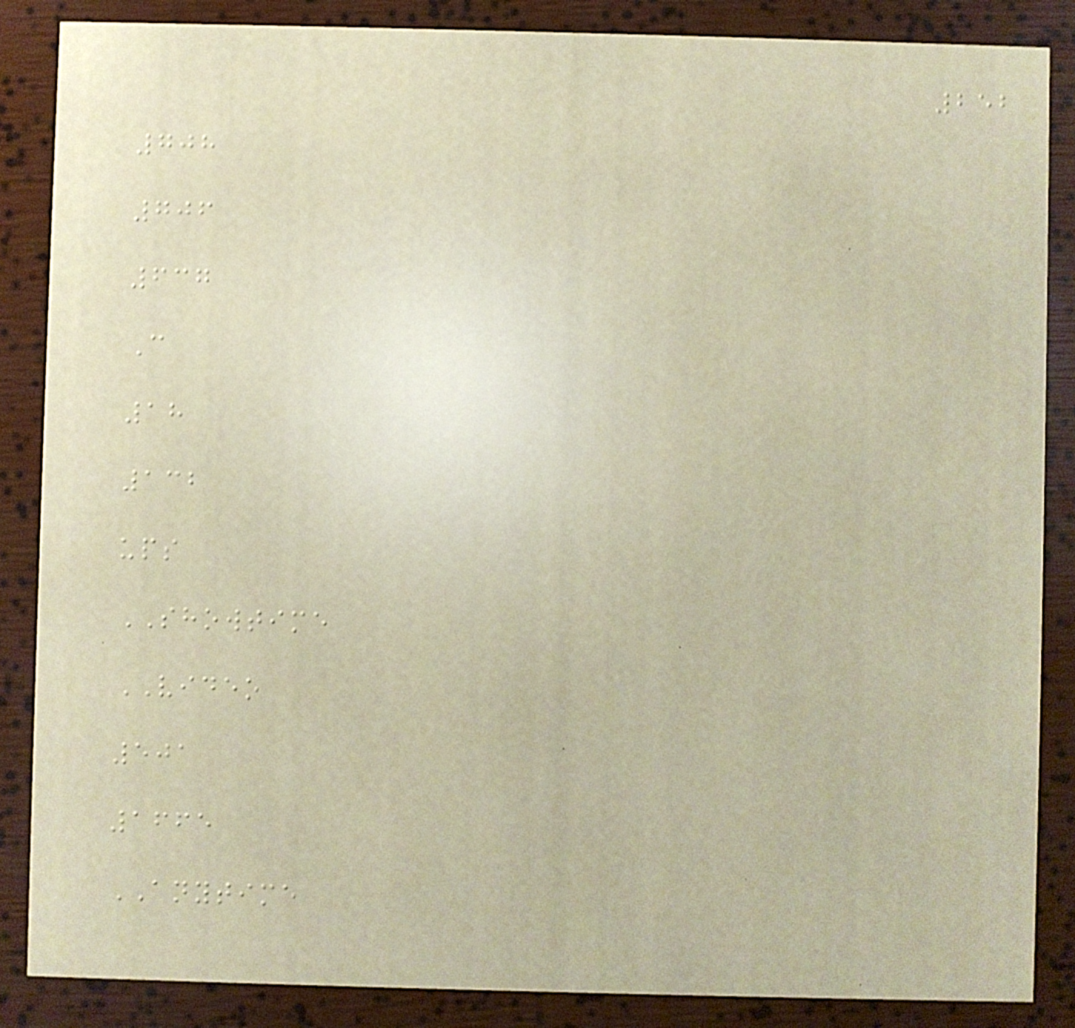252
708
706
637
C
18
132
ups
SHOWTIME
VIDEO
501
1665
ANYTIME
